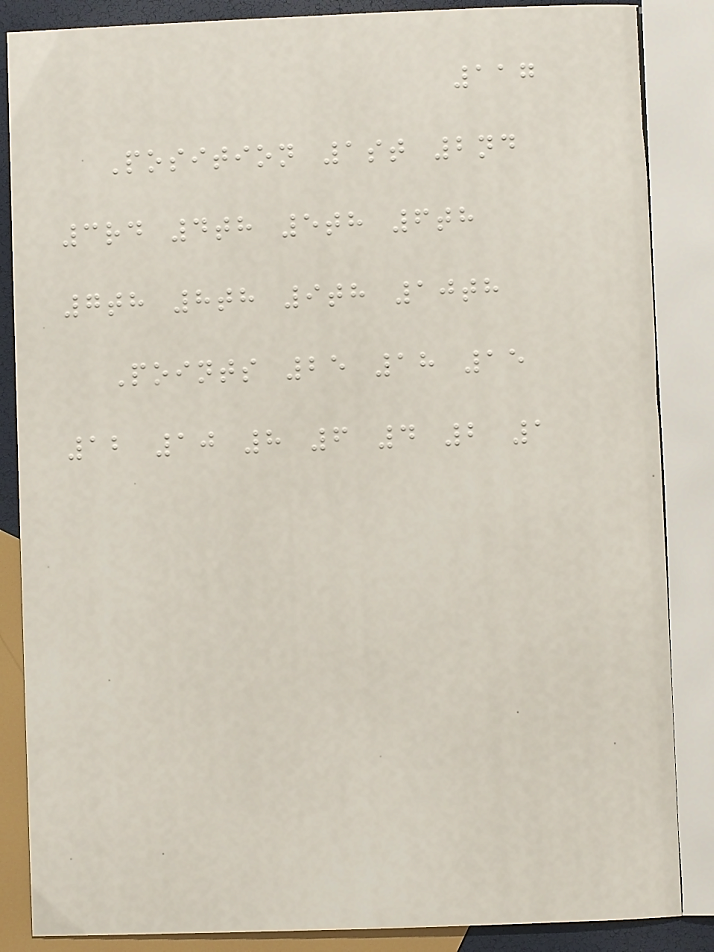117
Position 1st 2nd
3rd 4th 5th 6th
7th 8th 9th 10th
Points 25 18 15
12 10 8 6 4 2 1
